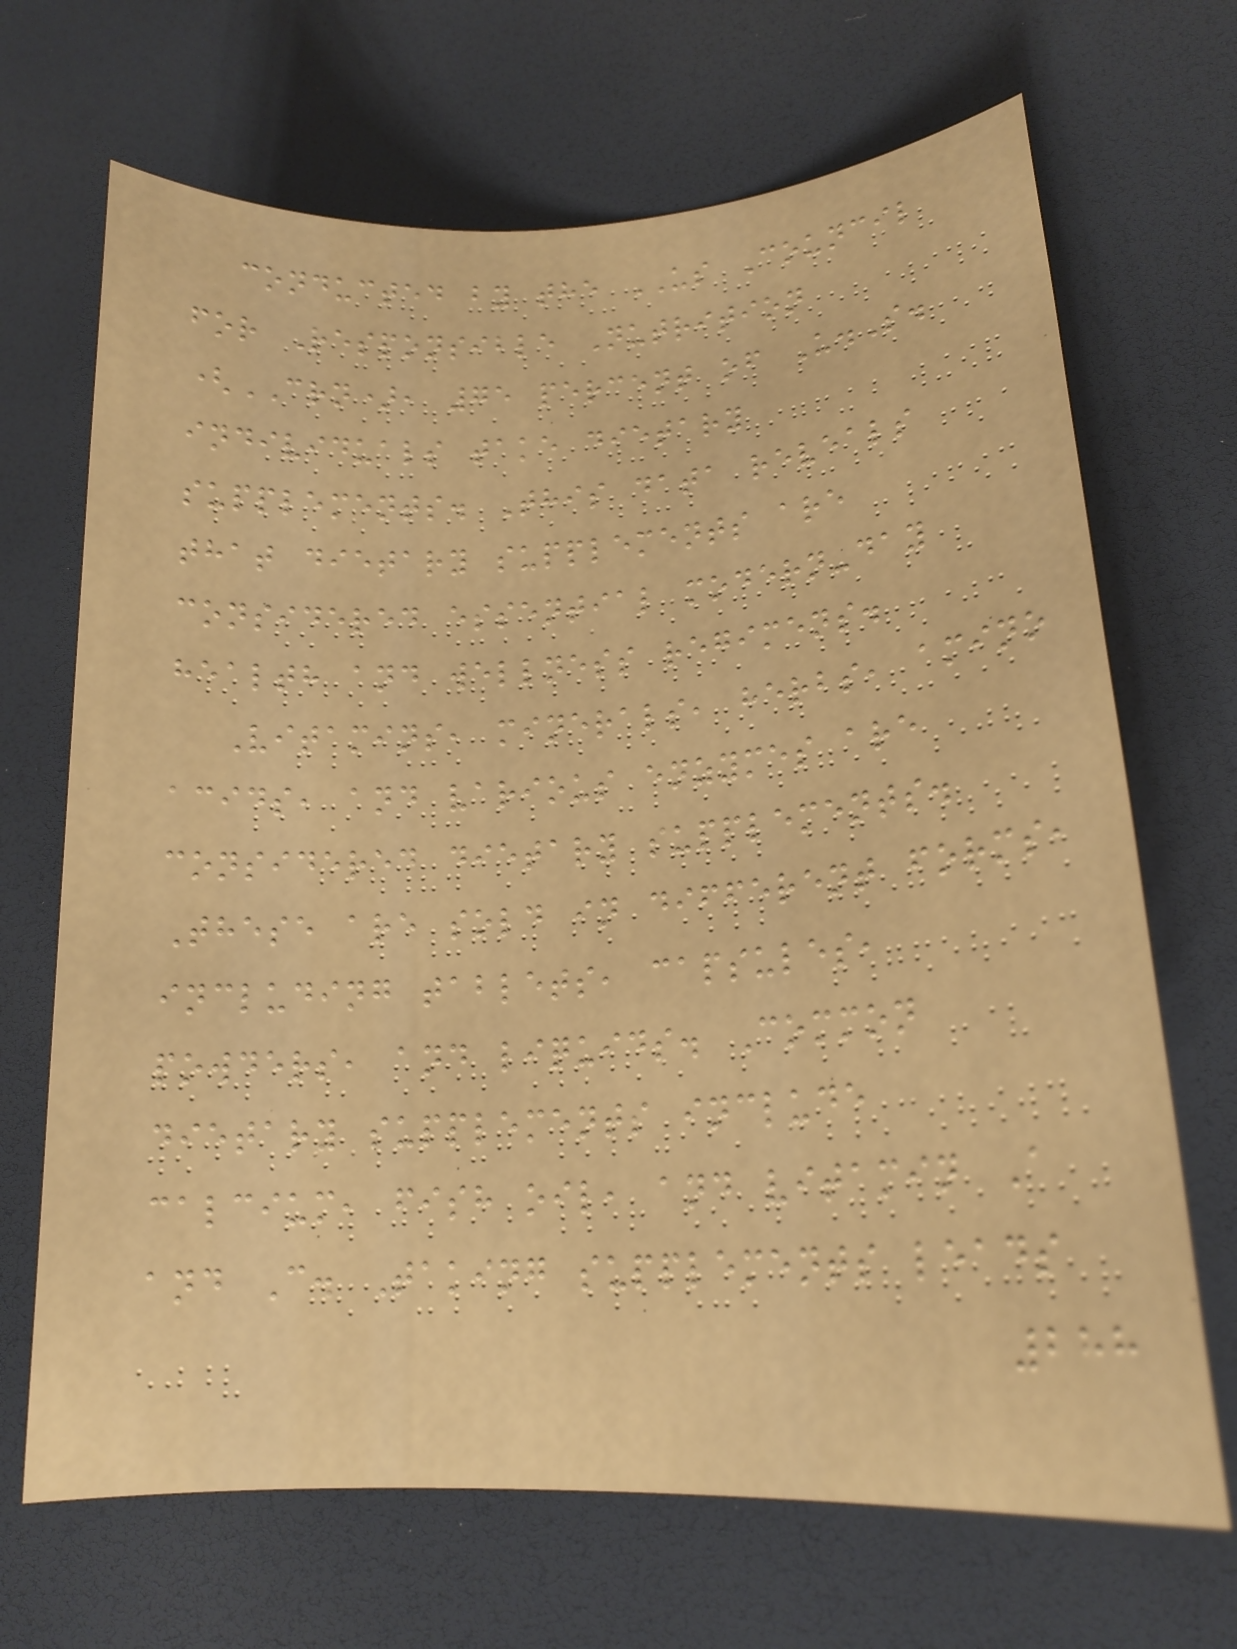conducted by the US Council
for Responsible Nutrition
(CRN), 75 percent of U.S.
individuals take dietary
supplements. This data reveals
that dietary supplements are
considered essential modern-day
health and wellness regimens.
Vitamins, minerals, herbs, amino
acids, and various enzymes are
considered dietary supplements.
These are sold in different forms,
including tablets, capsules,
powders, and liquids. Common
dietary supplements include
calcium, fish oil, and vitamin A
and C. Taking supplements leads
288
